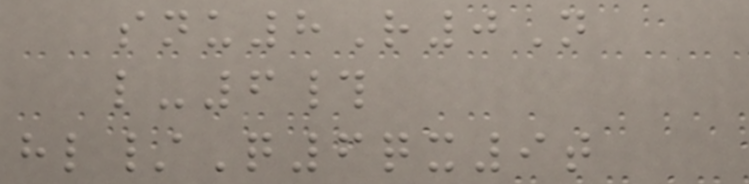snu8R0N
l-6#
hl/Q6qx9t
